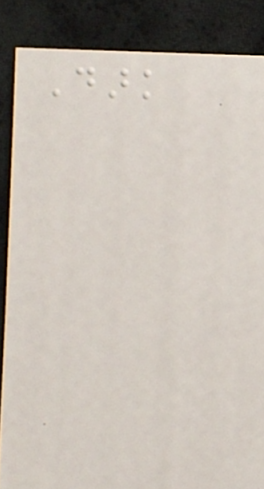Dark
